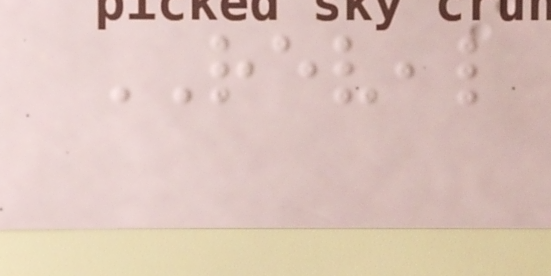REVEAL
